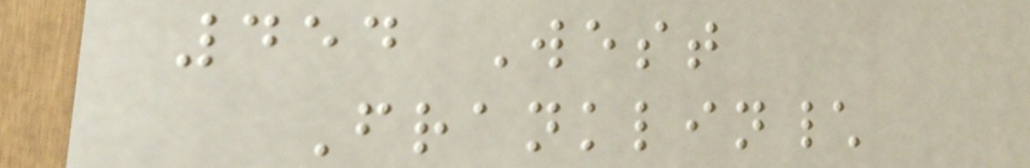454 West
Franklin\
